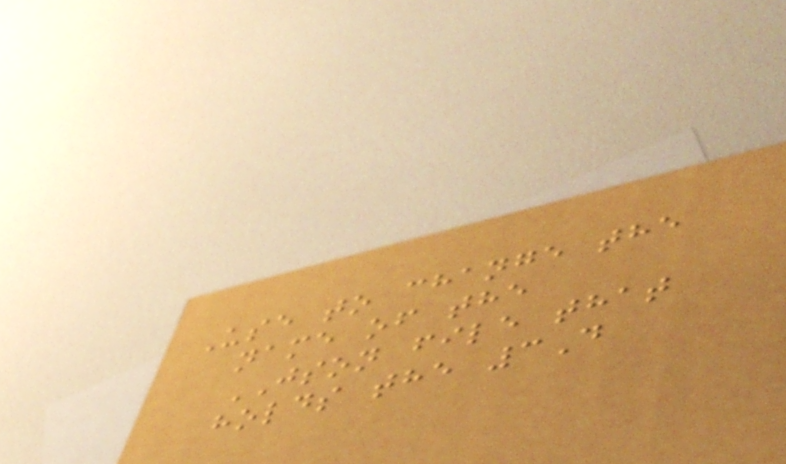Use to change the
name of the
JSON file that
holds the 3D
